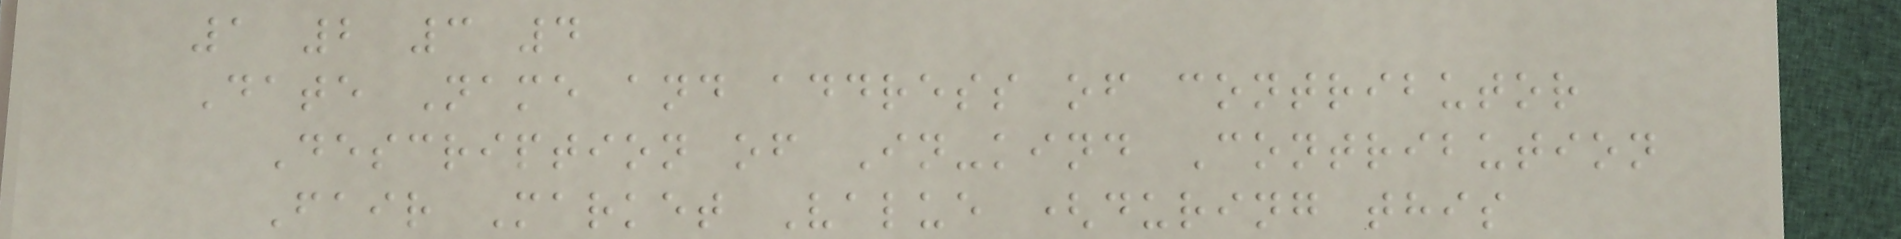1 2 3 4
Date Name and address of contributor
Description of In-kind Contribution
Fair Market Value (during this
